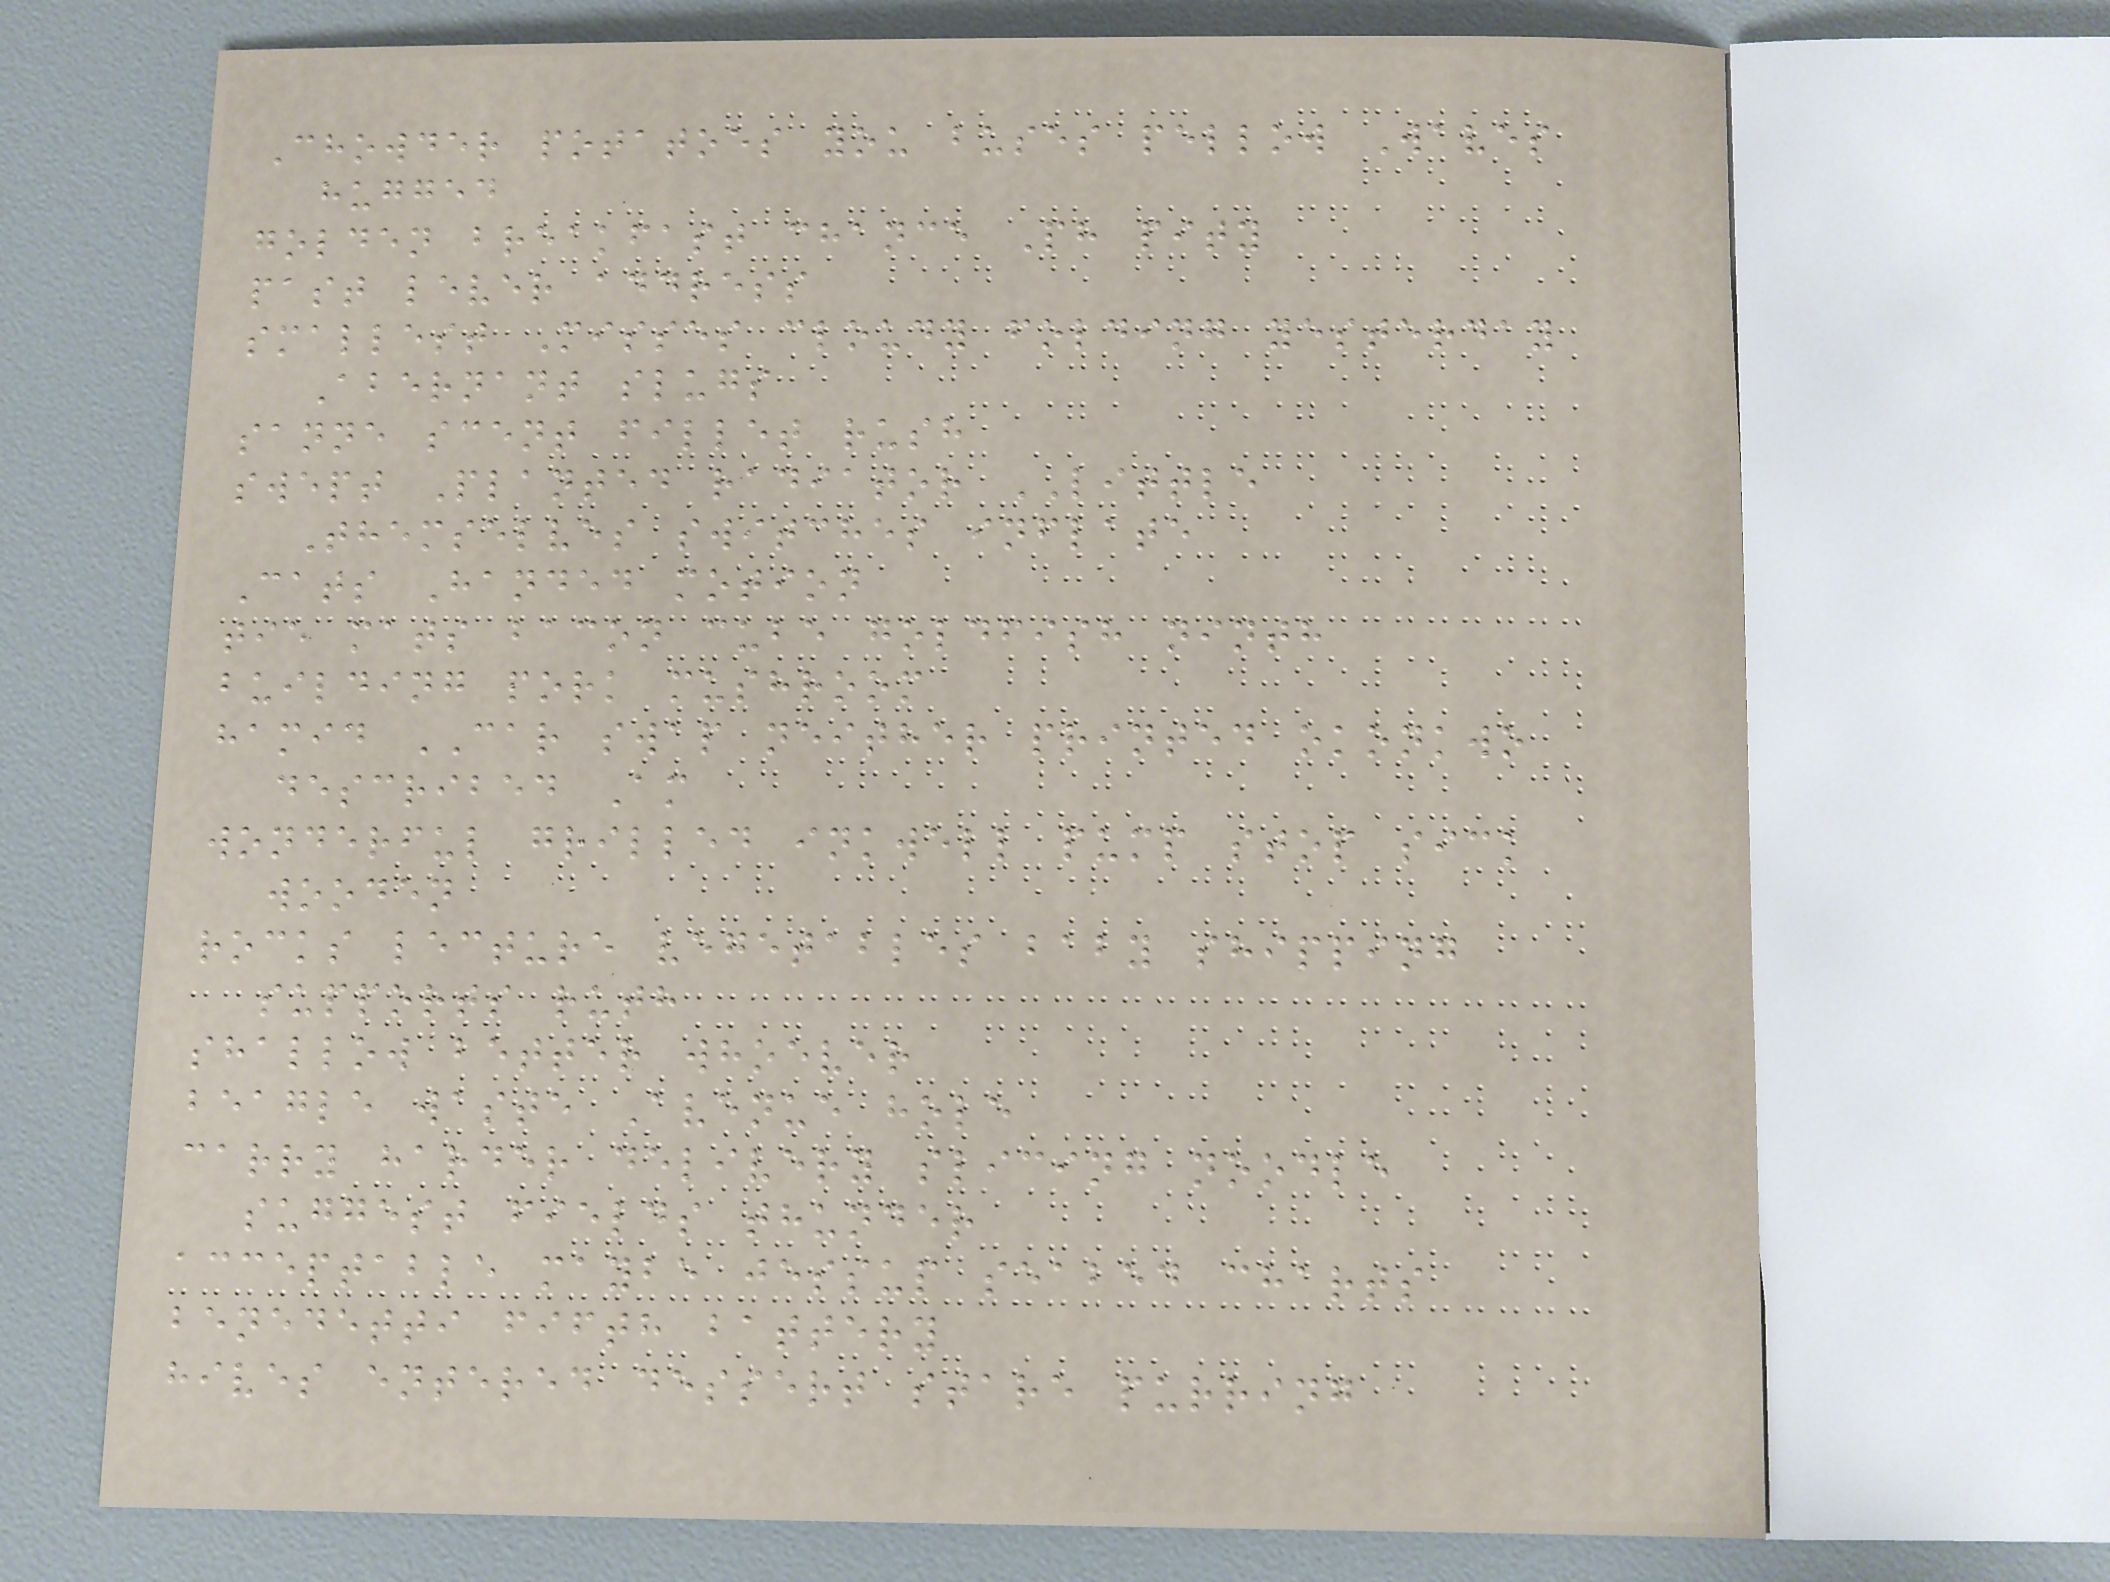Chowder potatoes you buses pellow Waves
hugged
golden breakfast chance Ph pity
past lever address
smallest Misses cloudy folding yesterday
Abernant slugs
sanne scent fillet rush
swept Planted radiator LITTLE
Themselves switches inflate
Cats Handed motion
tie mats bacon cube goldfish ninth
building pork mushroom
hamid CAR swap neither printed okonkwo
described Am
wonderful grilled inkwell pump stop sick
wooden
rocks lecture vegetables baby shipping
supports ruth
shallow better whoever
beagle waste Avenue hole
carry harder delivery slicing noodle
suggest fields thunder
acceptable maybe jessup seabed charts
benedetti fifth battery
hives entered dessert stare purring
